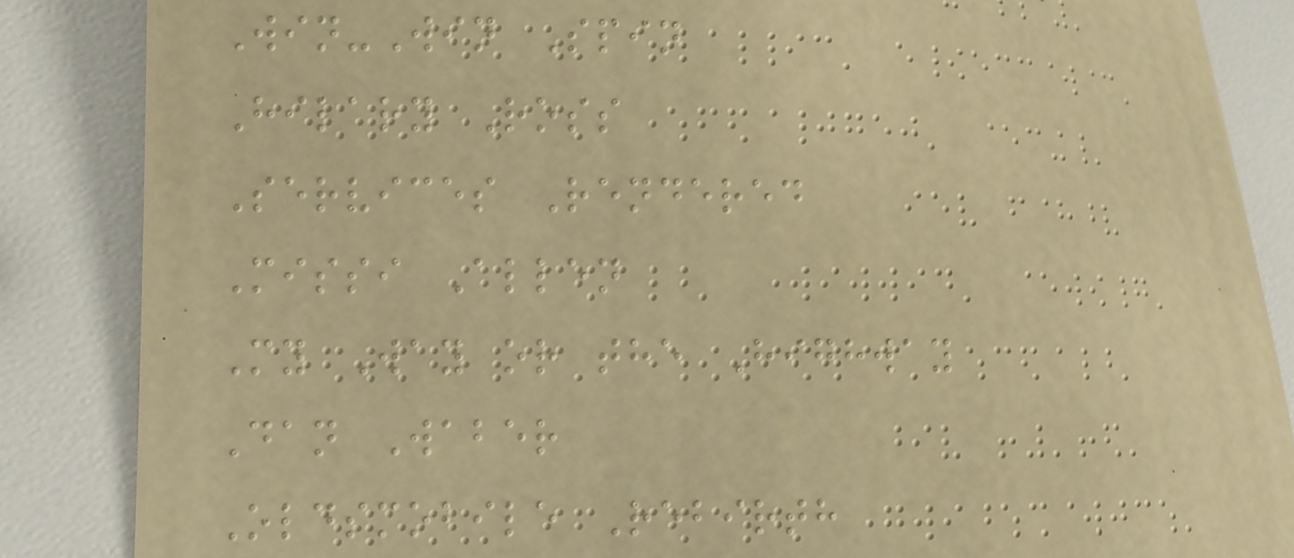Win-Win Spin
Hilary Ross
Services Rendered
Missi Allen
My Way or the Highway
Dan Waber
Oldsmobile Rebirth
